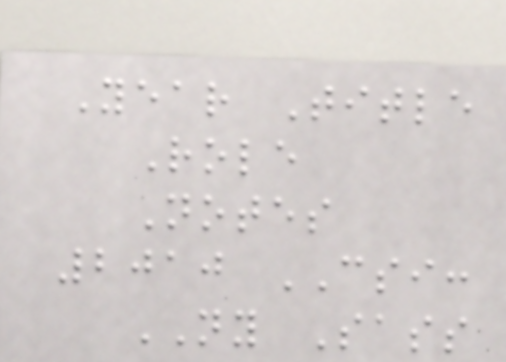Year Title
Role
Notes
2010 CSI:
NY Sass
